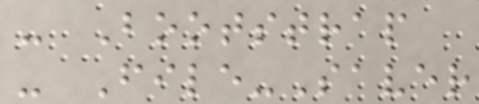- Bootstrap
- File-Saver
